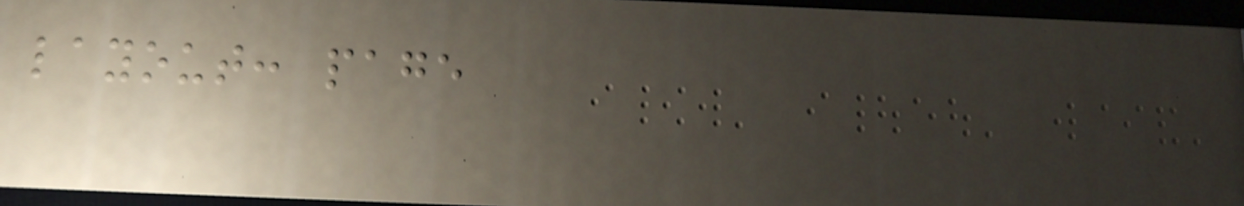layout: page
